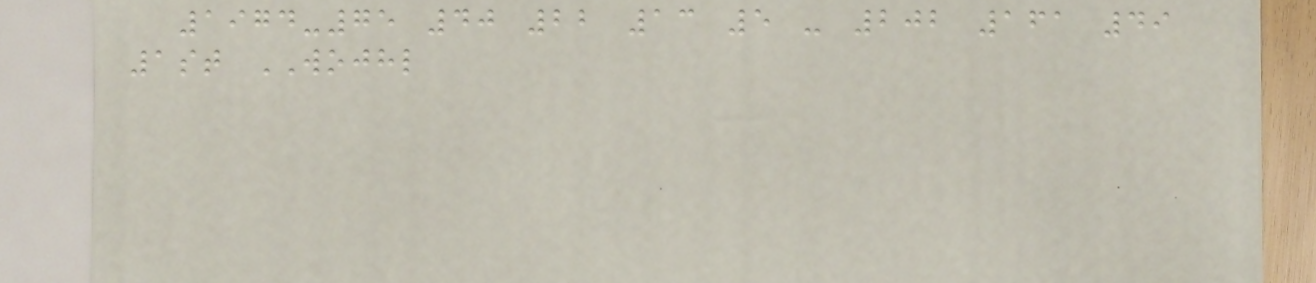1974-75 40 22 13 5 - 202 161 49
1st WOJHL
